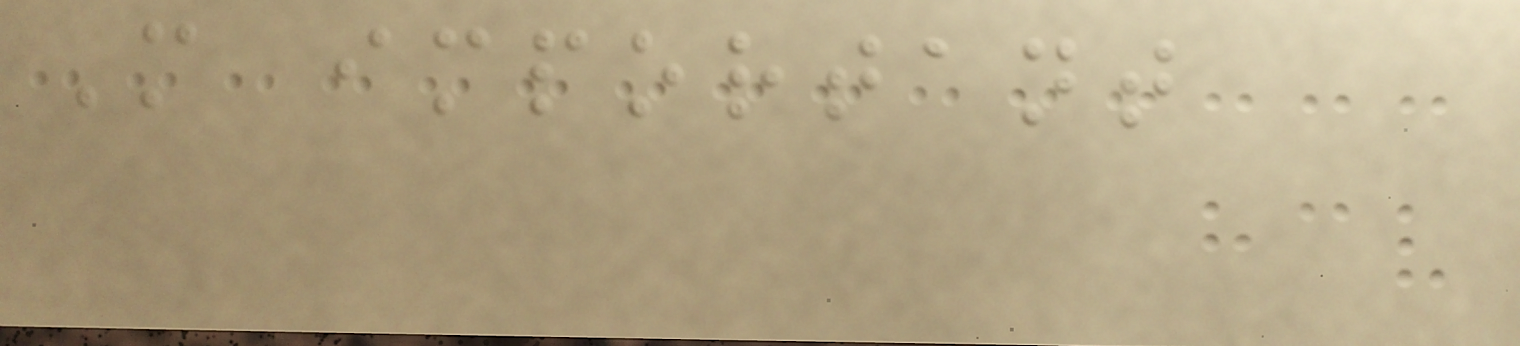More important
